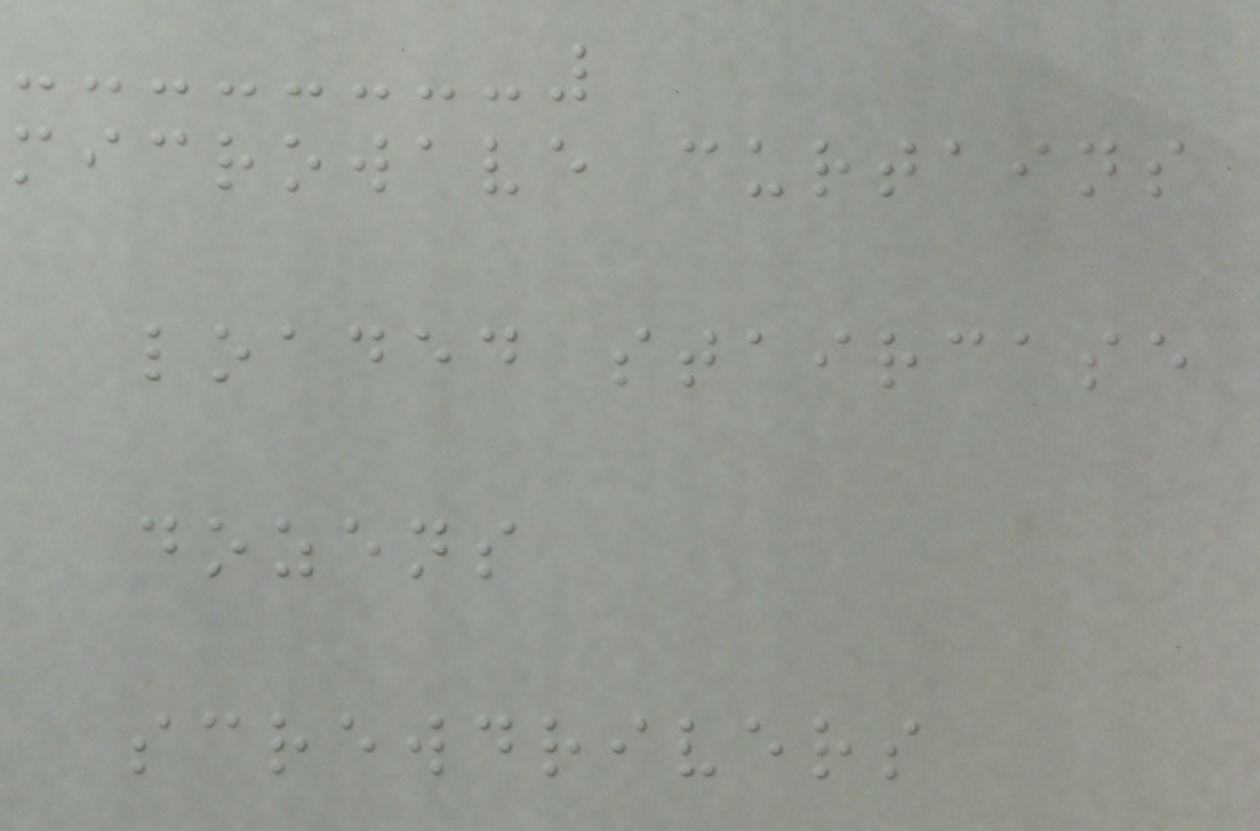microwave curtains
loaded staircase
dozens
screwdrivers
